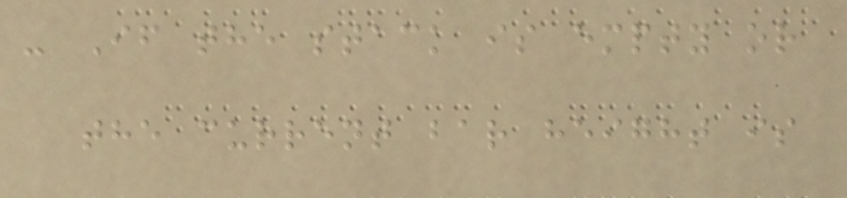- If the stack is empty or
the current bar height is
